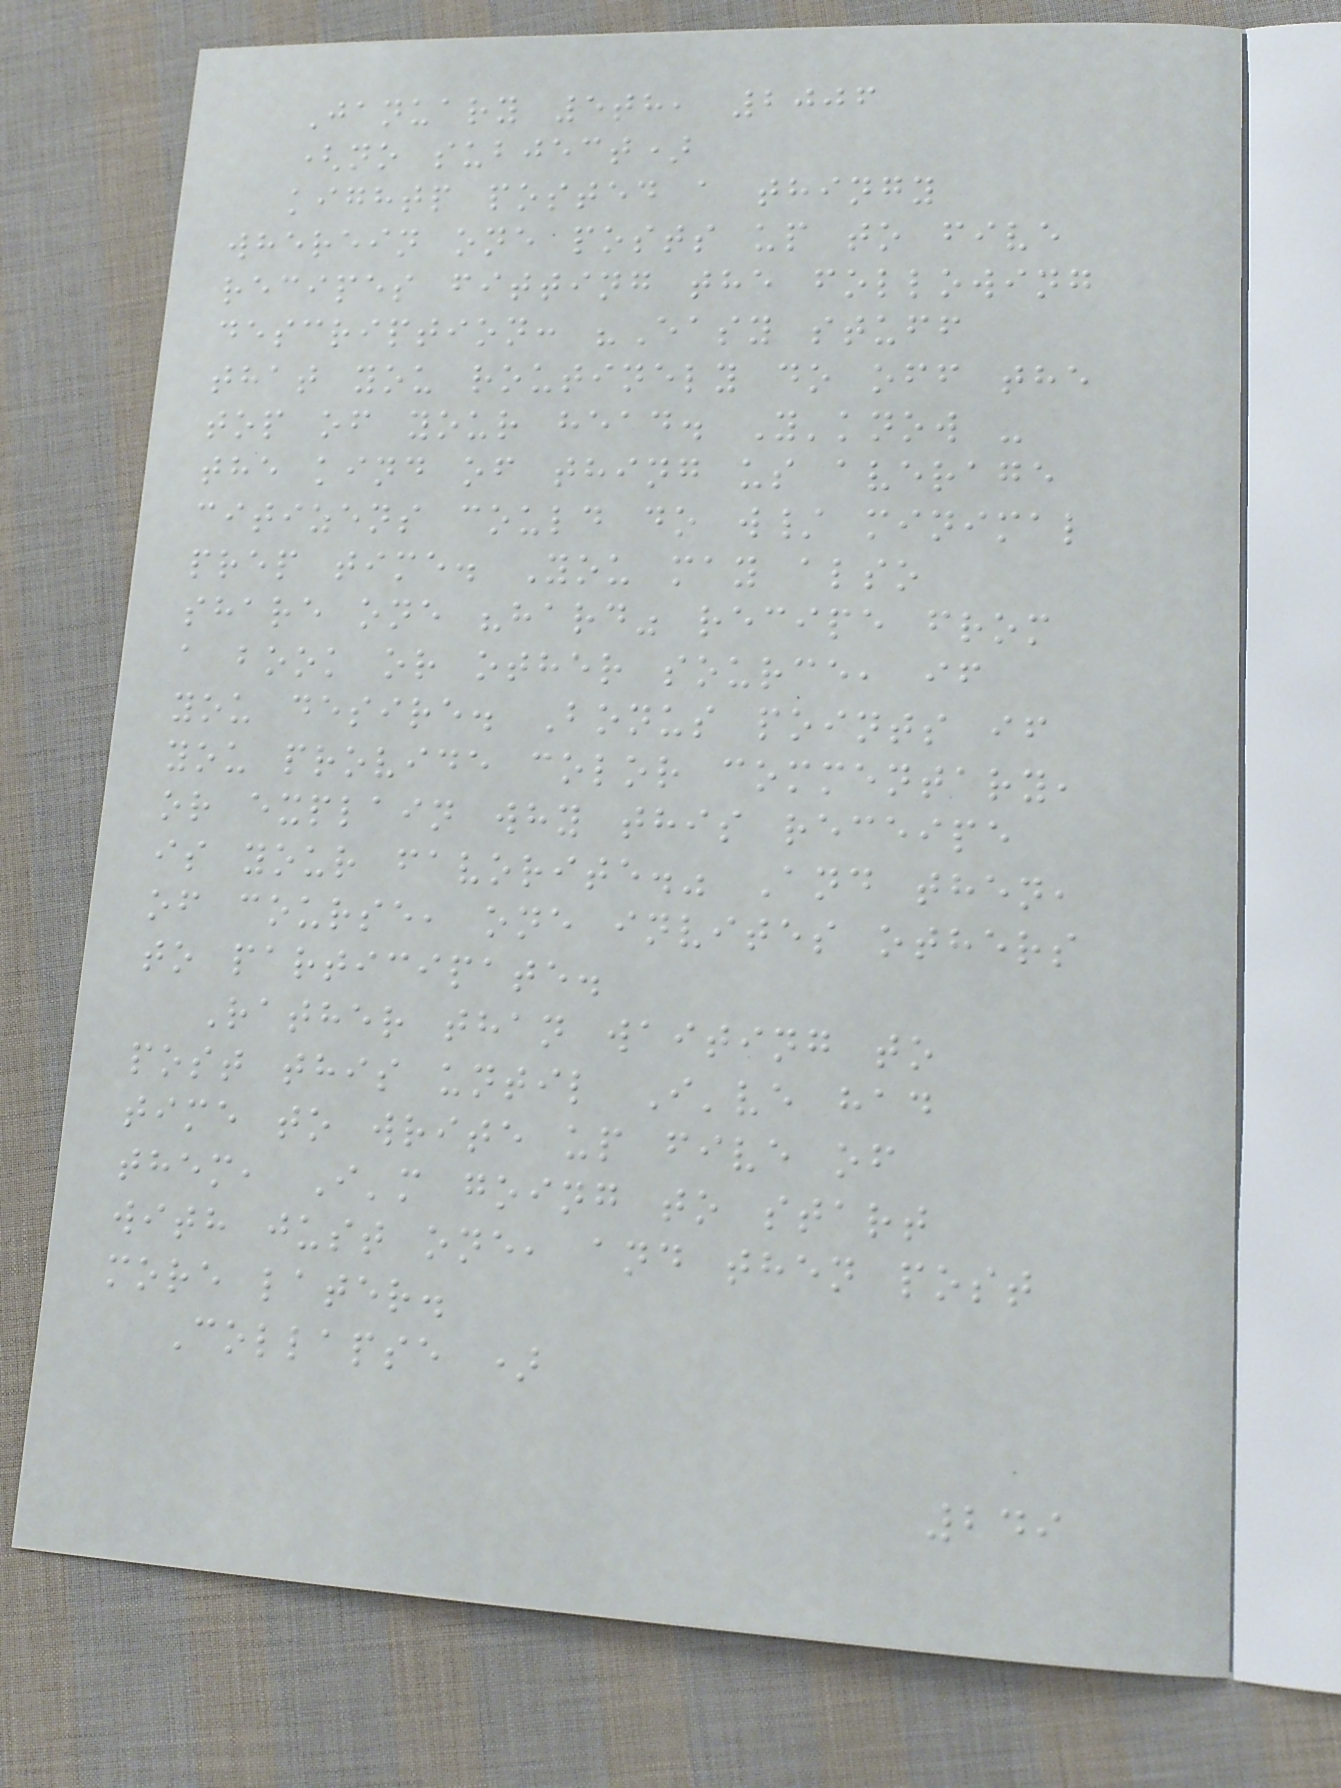January 5th, 2006
(no subject)
kightp posted a thingy
wherein one posts up to five
recipes fitting the following
description: "Easy stuff
that you routinely do off the
top of your head. Y'know -
the kind of thing us average
citizens could do w/ minimal
prep time. You may also
share one "hard" recipe from
a book or other source, if
you desire. Bonus points if
you provide color commentary,
or explain why this receipe
is your favorite." And then,
of course, one invites others
to participate.
Rather than waiting to
post this until I've had
time to write up five of
them, I'm going to start
with just one, and then post
more later.
Collapse )
249
